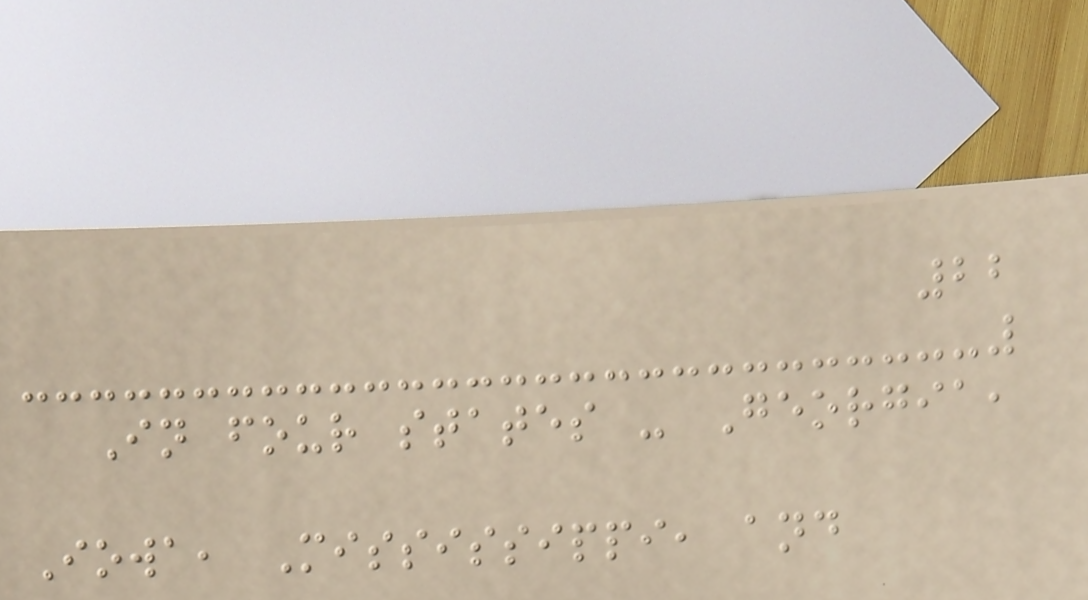22
In four states - Georgia,
Iowa, Mississippi, and
